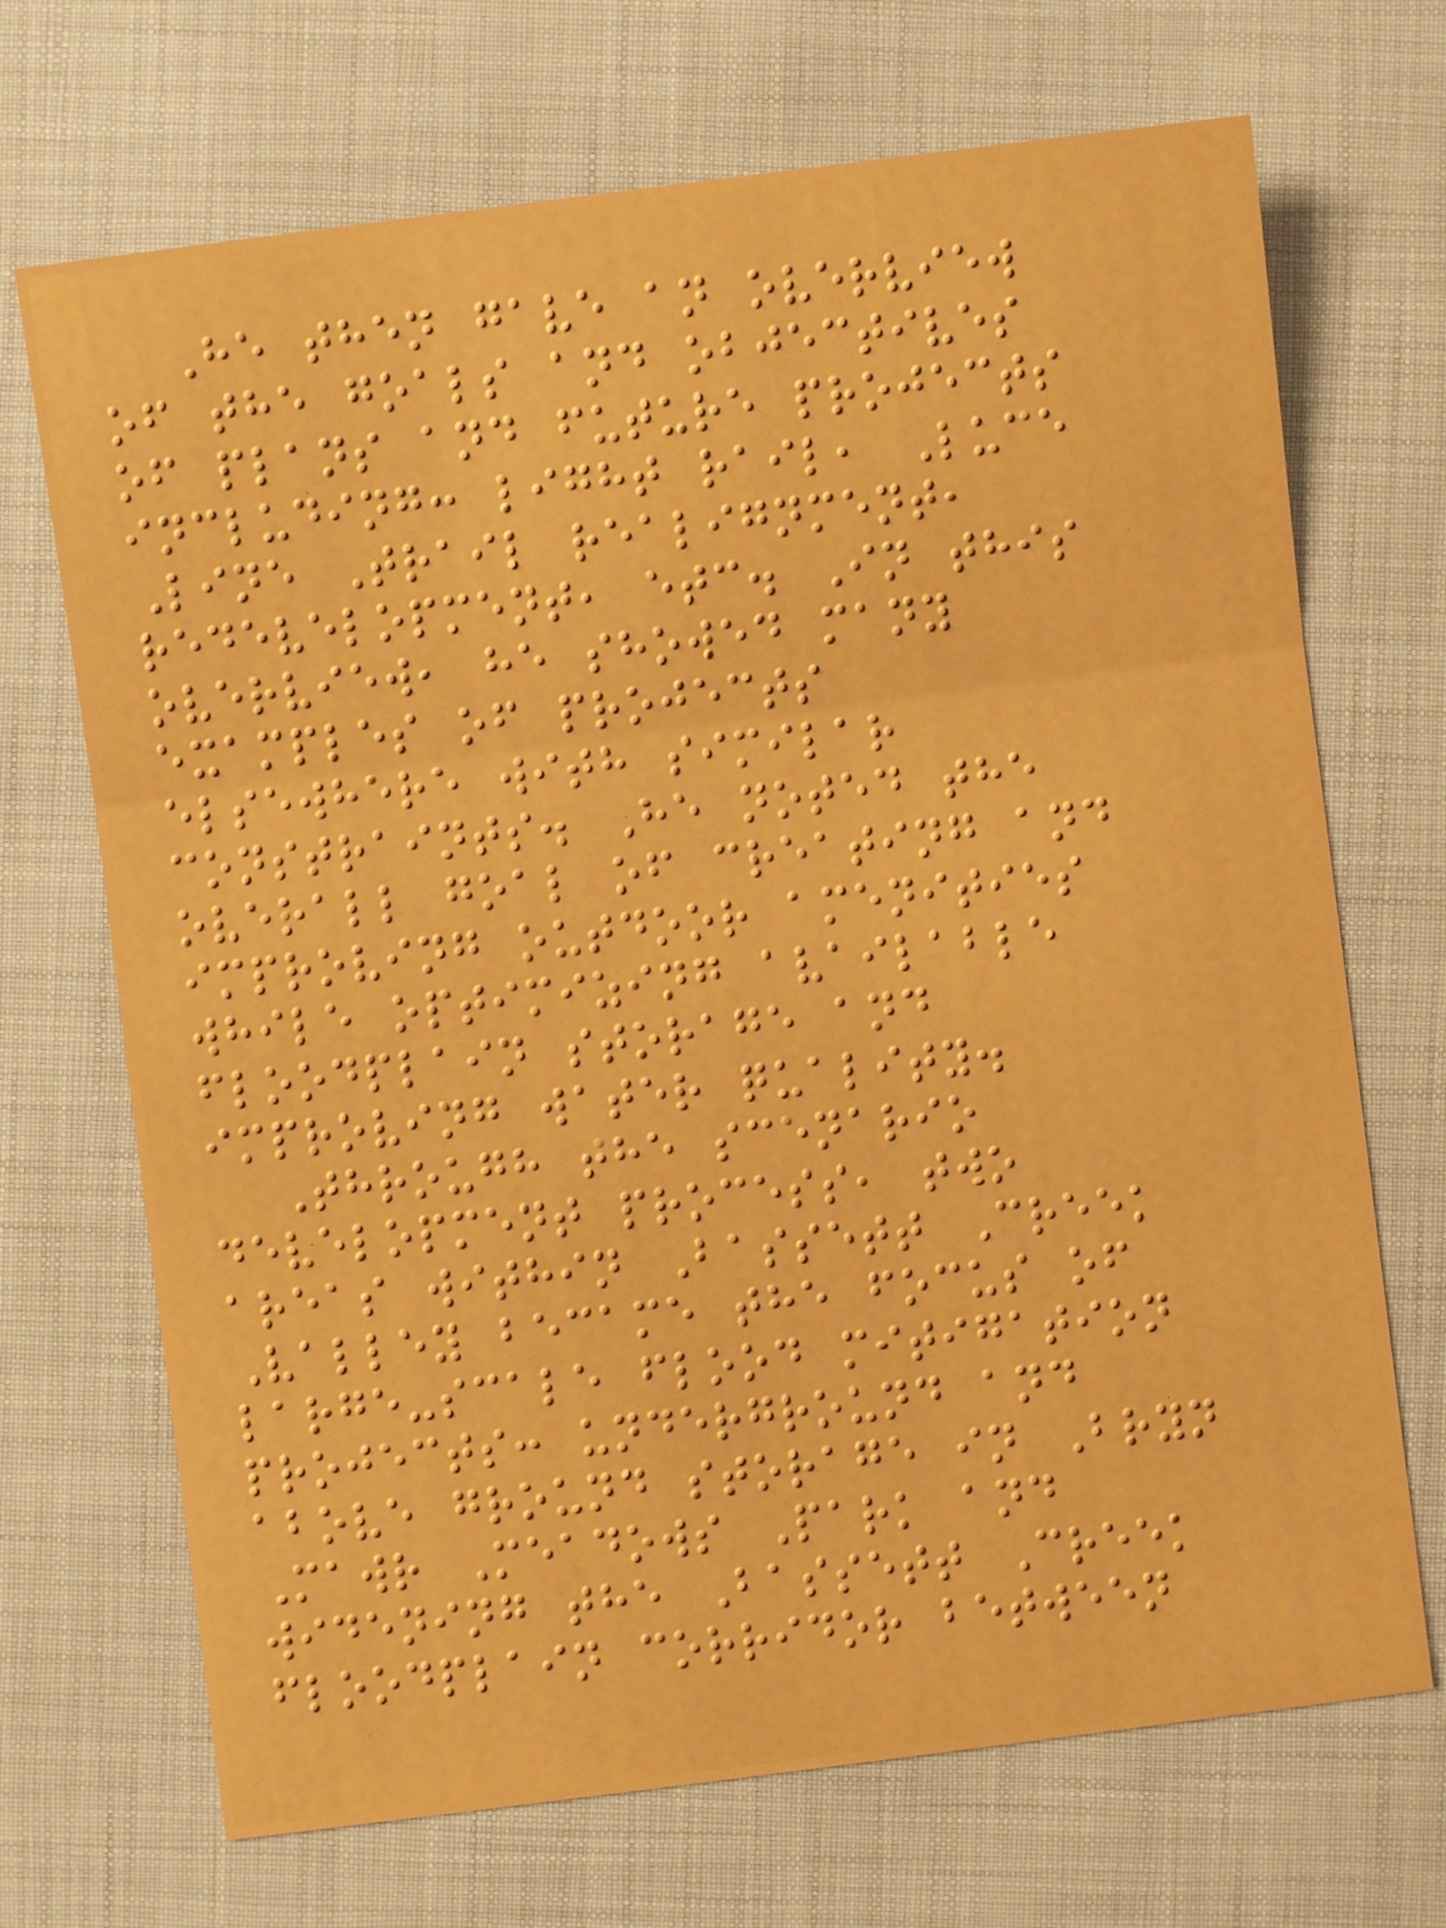He then gave an overview
of the goals and objectives
of plans and future projects
including: light rail, Luce
Line Trail realignment,
redevelopment, etc. In this
overview, he showed many
examples of projects
elsewhere with similar
constraints. He noted the
overall goal of creating and
improving outdoor amenities
while optimizing available
floodplain storage and
improving water quality.
Through the scenario
development process, two
areas within Bassett Creek
Valley became the focus of
large-scale flood mitigation
projects: underground and
above ground storage in Bryn
Mawr Meadows Park and
widening the Bassett Creek
floodplain corridor between
